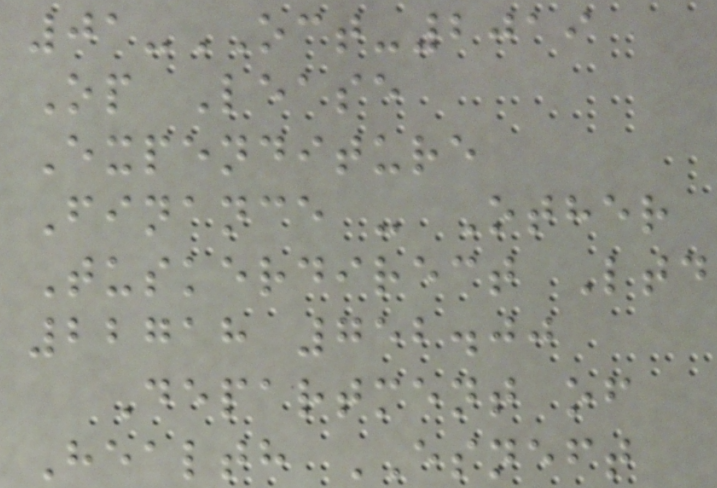01-OCT-2019
Op Lease
Expenditure
Finance - Other
Tuskerdirect Ltd
22718 752.00
Department of
Health ESNEFT
